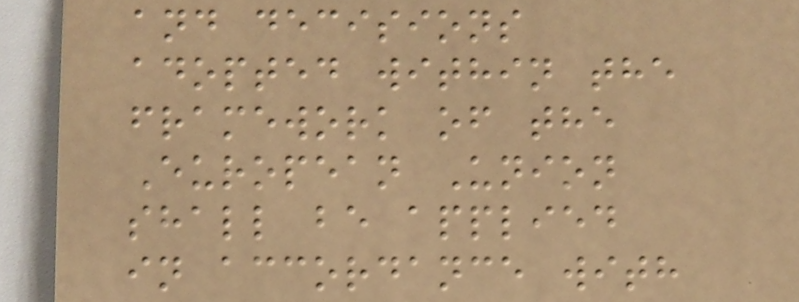and decisions
adopted within the
framework of the
European Union
shall be applied
in accordance with
